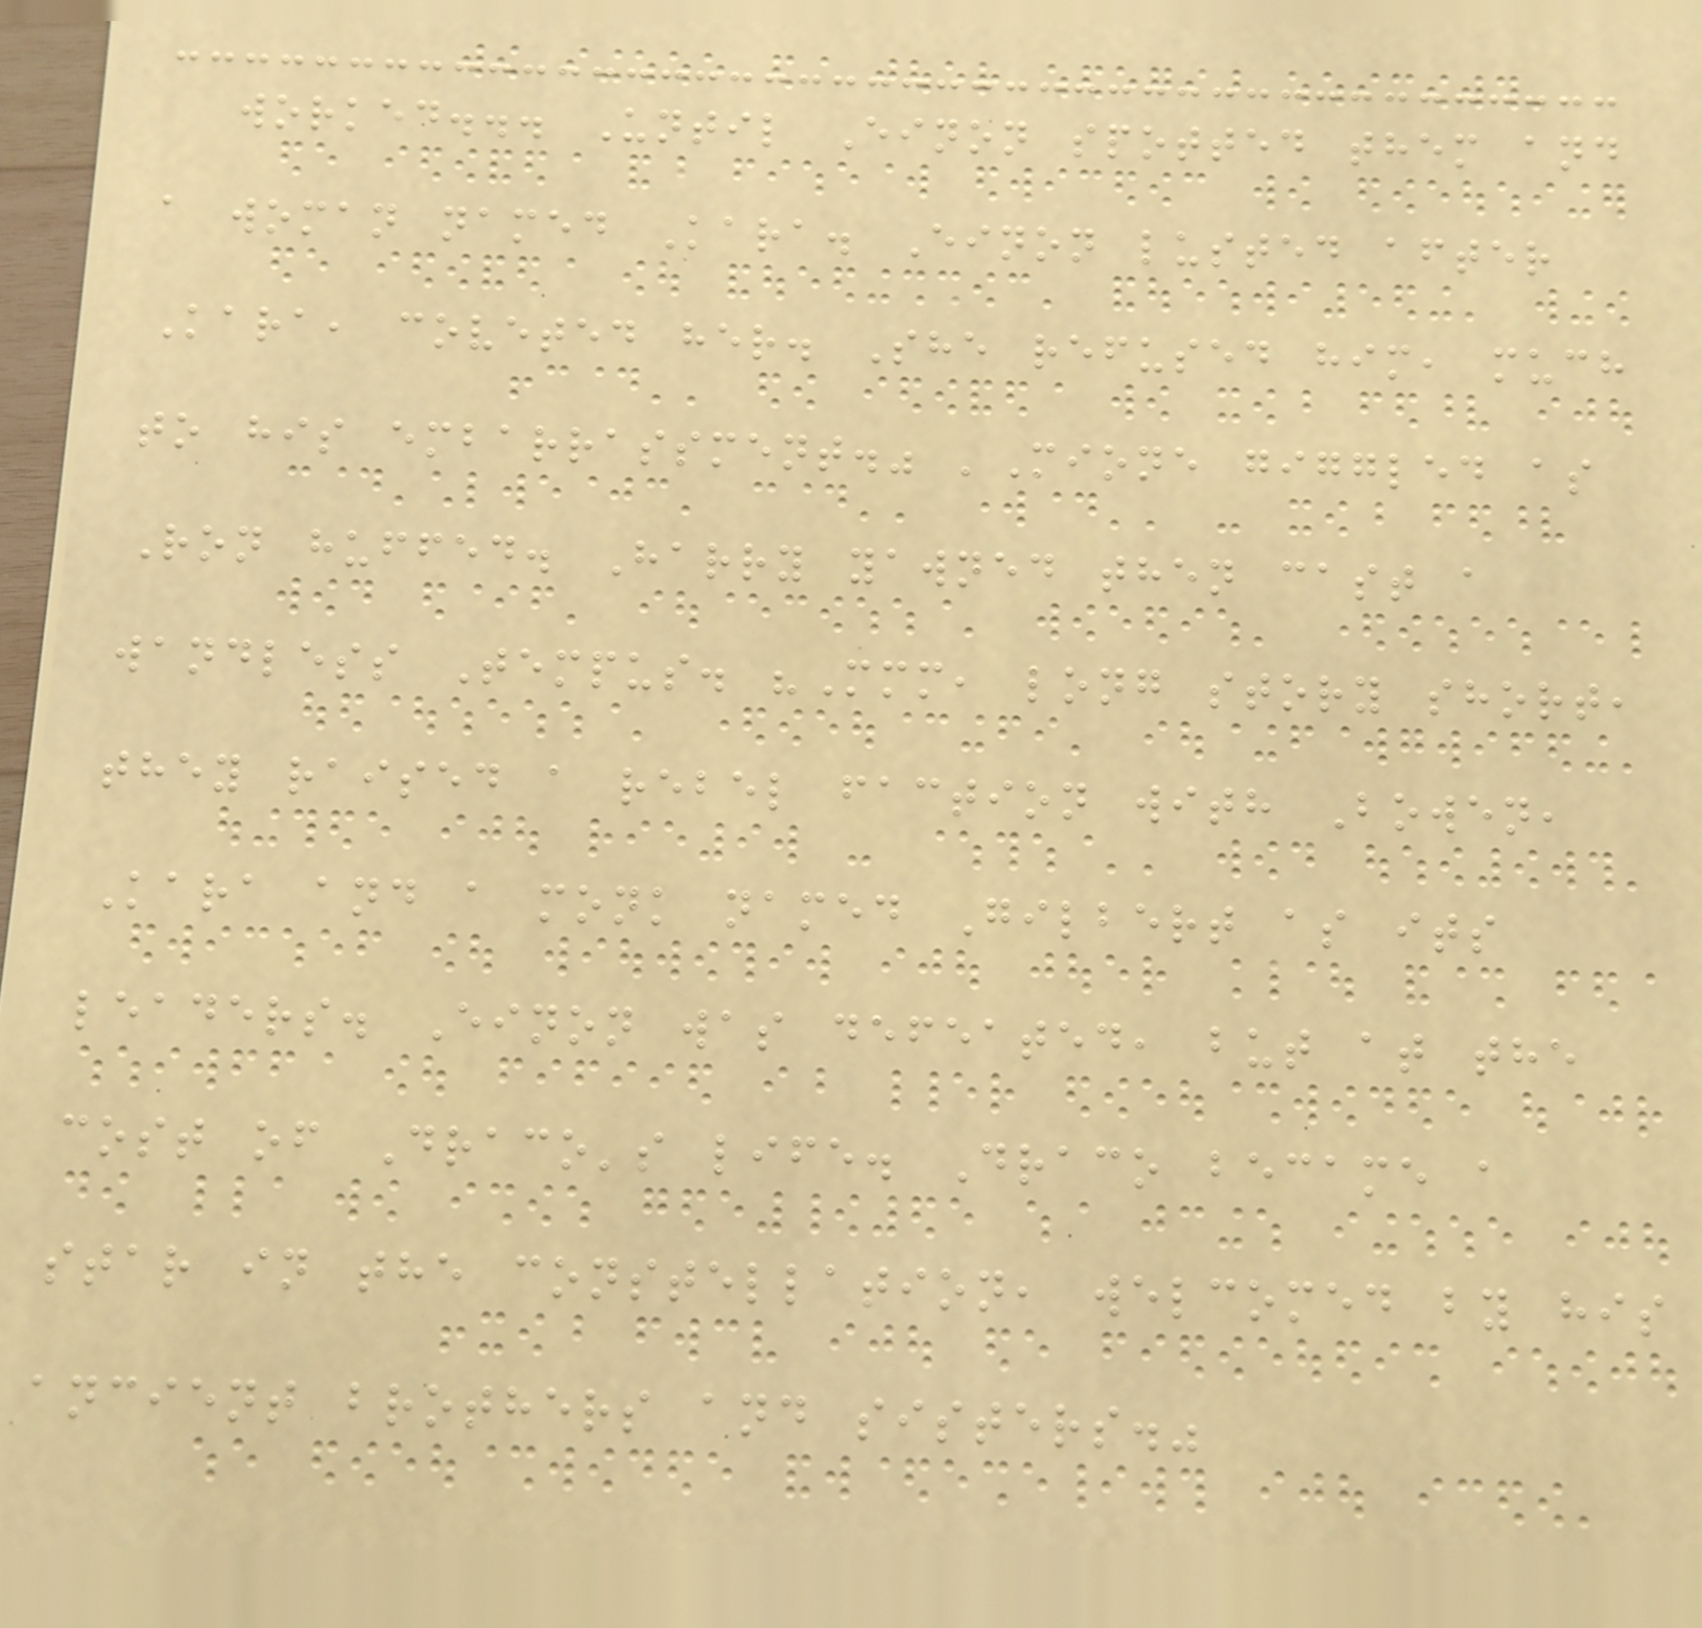worked... Until Einon spotted them and
a woman named Kara. Einon lusted after
Kara, coveted her. She refused him, much
to his embarrassment." 'Mione giggled as
Ron huffed. Harry yawned then cast a
wandless Tempus. "Mmm, long story short,
they raised a rebel faction with Bowen,
Kara and a monk named Gilbert as its
leaders. Einon was defeated, but at the
cost of Draco's life. Draco became a
star in the constellation, welcomed by his
ancient brothers and sisters."
